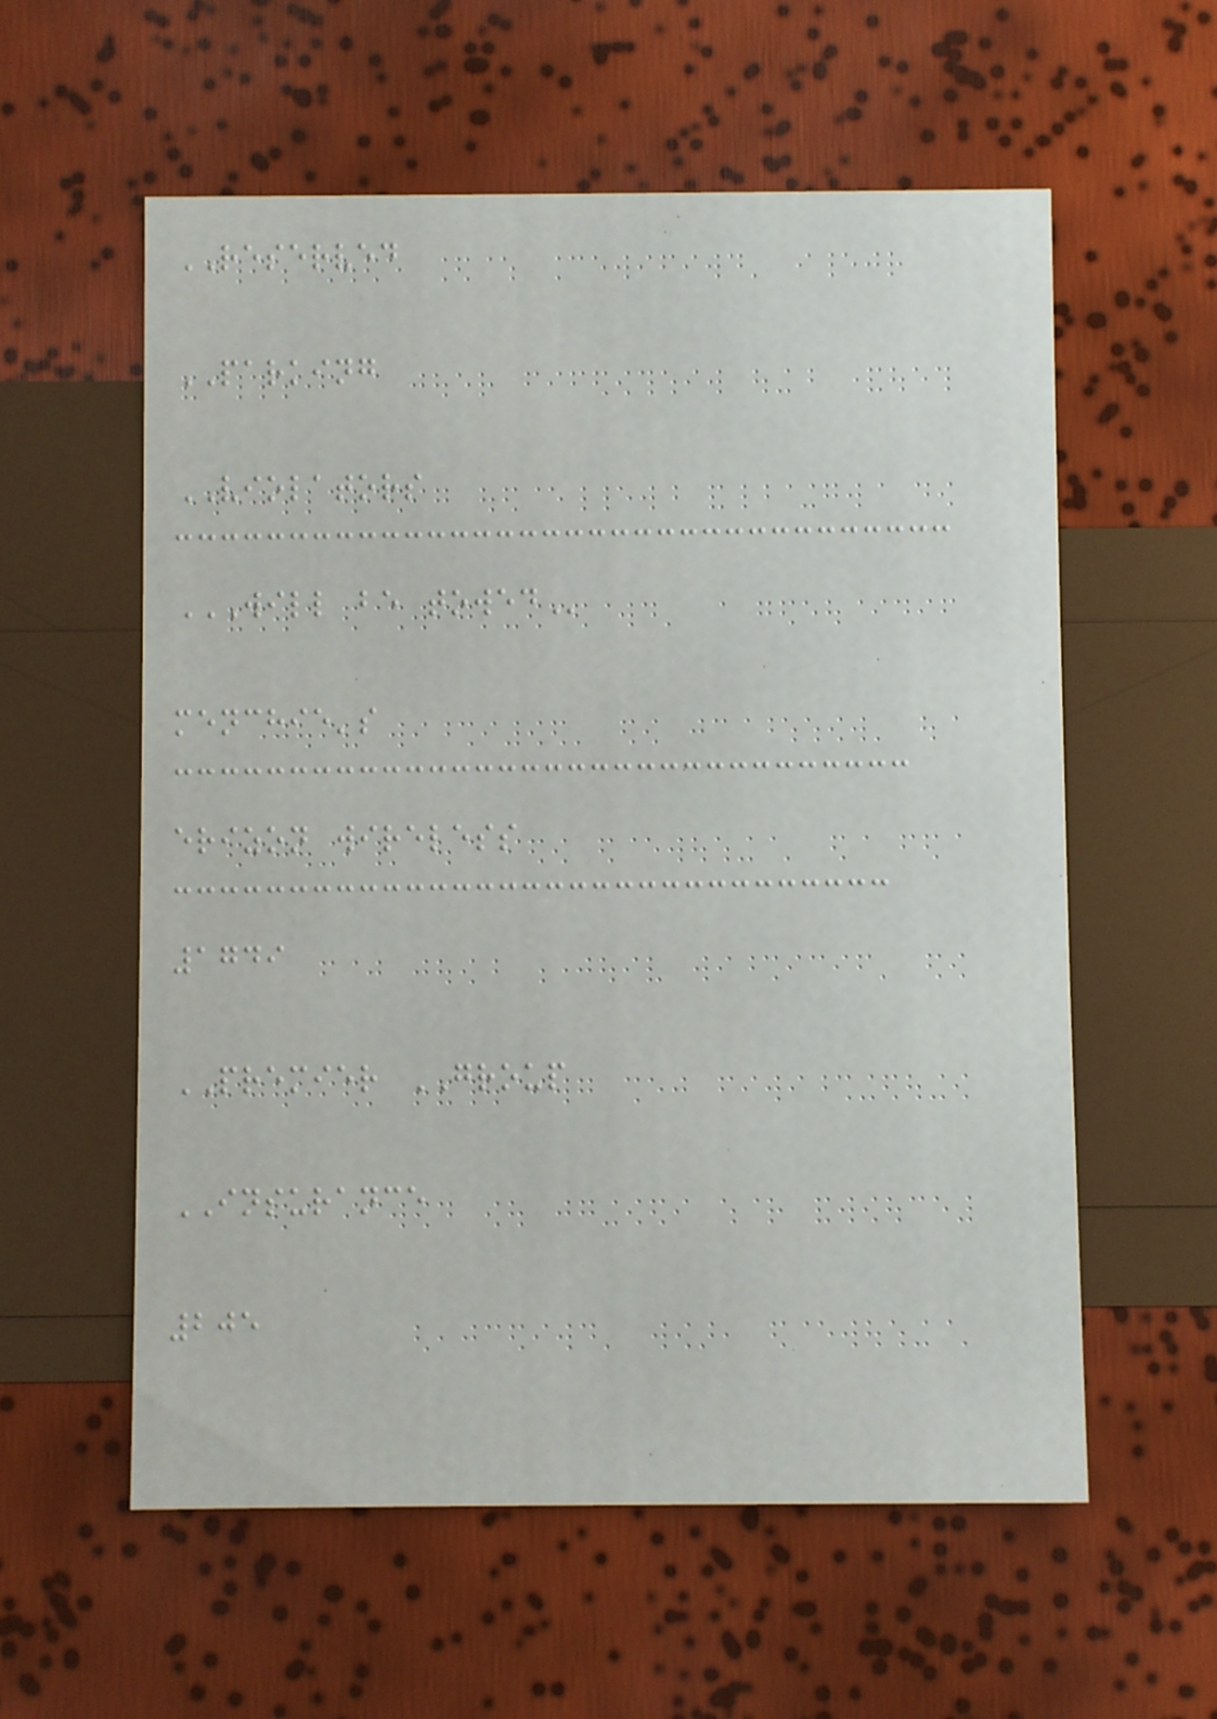RESERVED
PARKING
VIOLATORS
WILL BE TOWED
menchie's
erizon wireless
1749
PREMIER GROUP
INSURANCE
205
